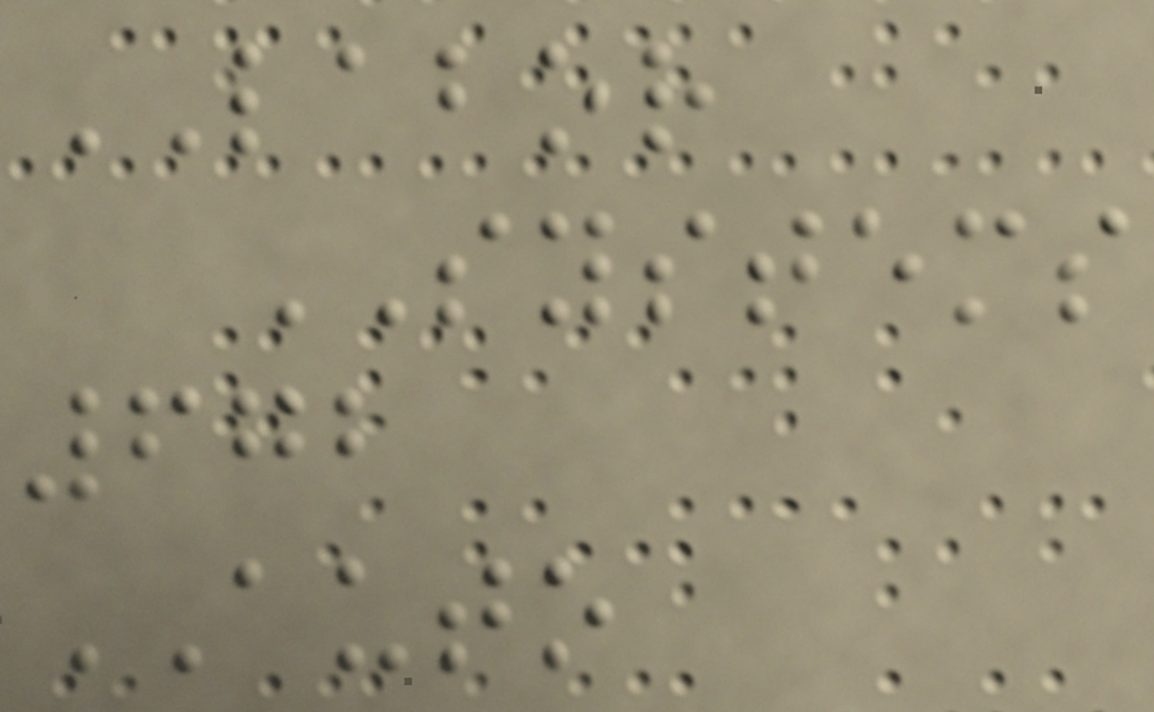LABOR
SYSTEMS
672
AUTO
